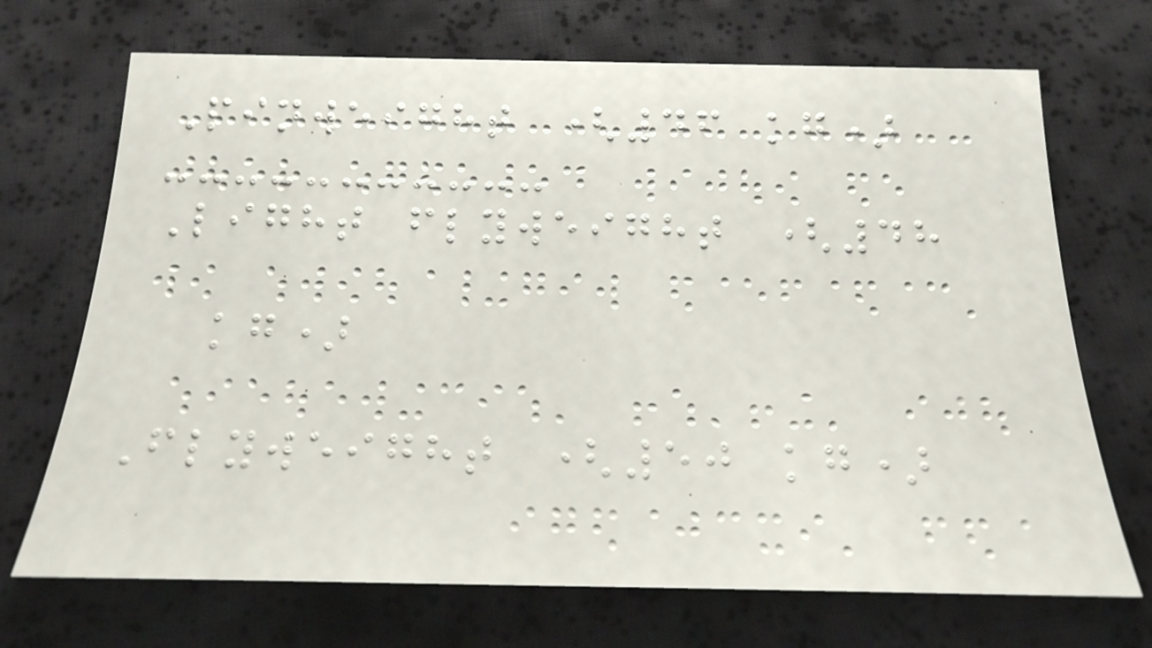Pinweight (46 kg)
Light flyweight (48
kg)
Flyweight (50 kg)
